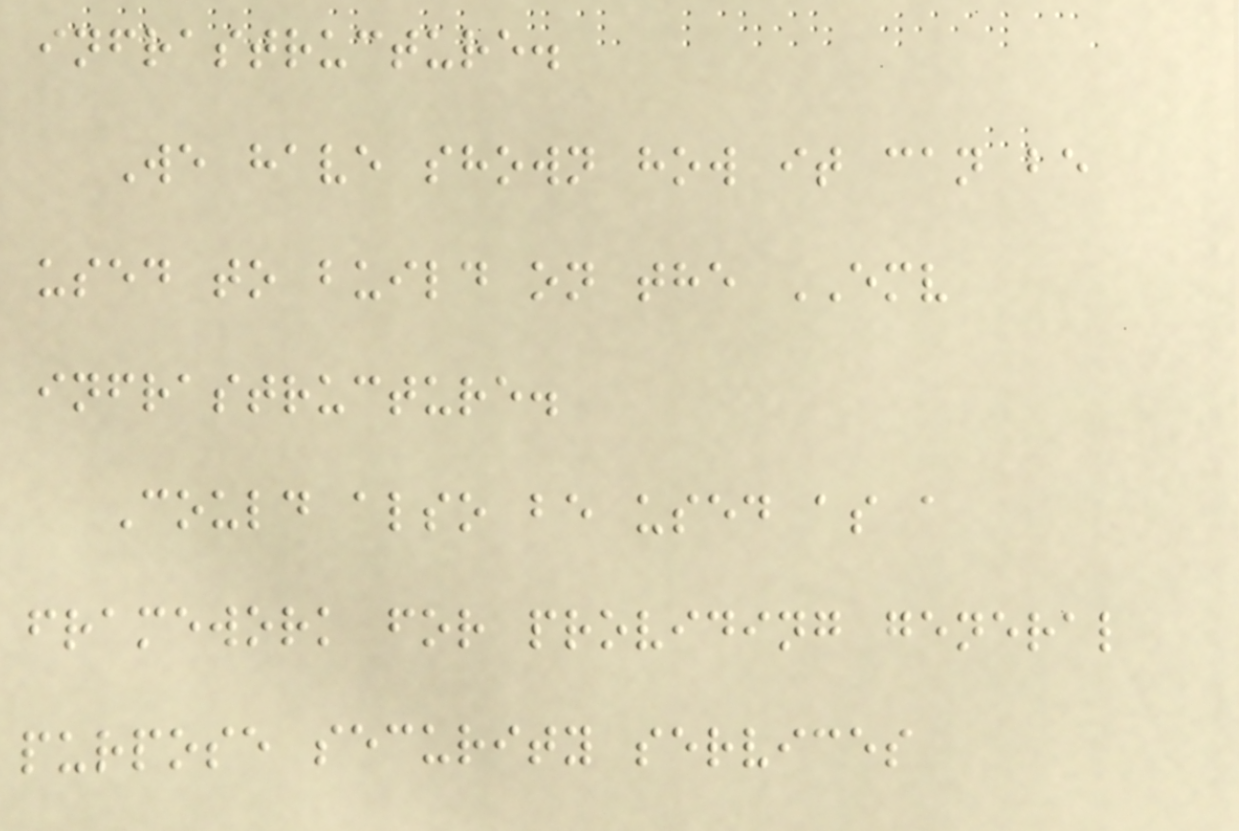infrastructure.
We have shown how it can be
used to build on the EMV
infrastructure.
Could also be used as a
framework for providing general
purpose security services
